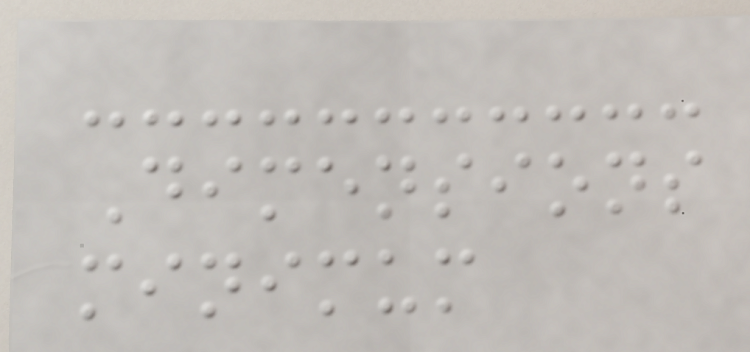Dimensions
minimum
